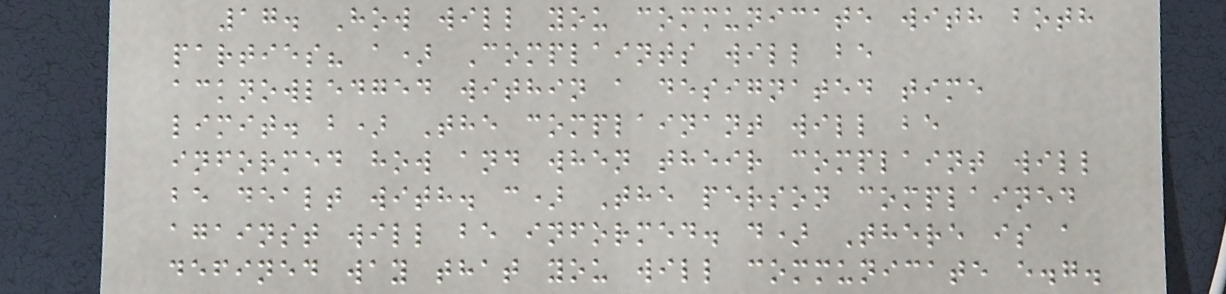17. How will you communicate with both
parties? a) Complaints will be
acknowledged within a designated time
limit. b) The complainant will be
informed how and when their complaint will
be dealt with. c) The person complained
against will be informed. d) There is a
defined way that you will communicate e.g.
